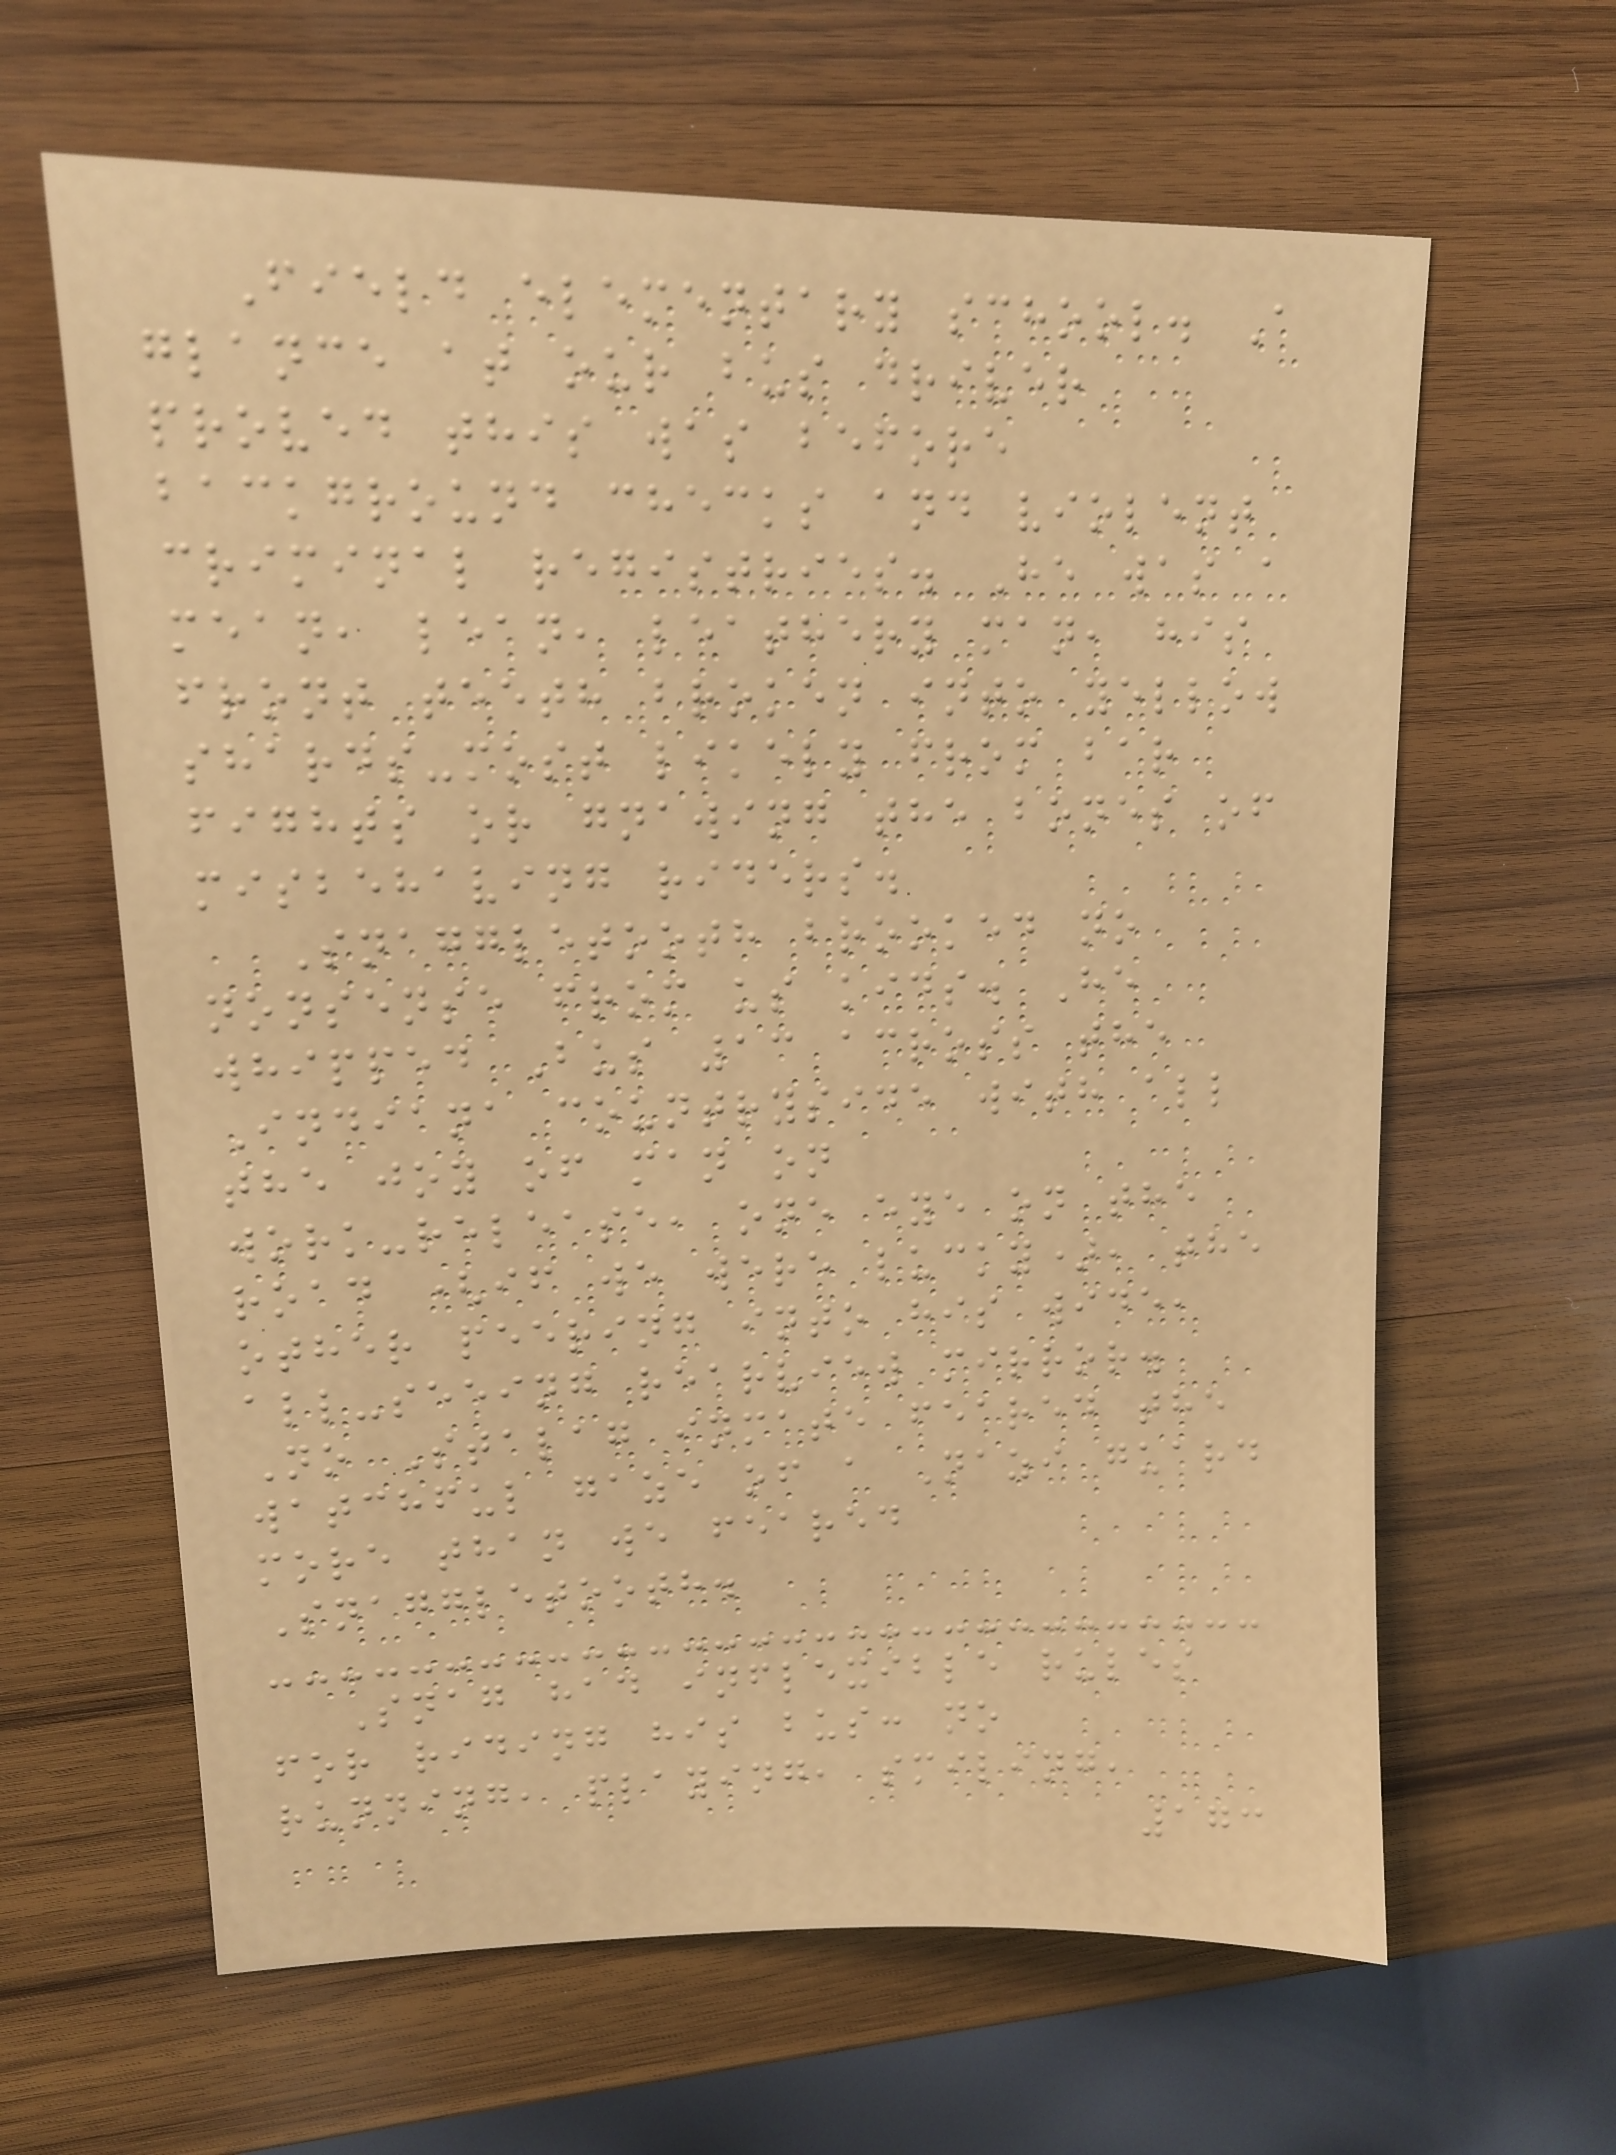Field elementary school. A
glance at our bus driver
proved this was before
background checks and violent
criminal registries. He was a
mean, lean, leathery man, his
front teeth broken into yellow
shards-most likely from bar
fights or gnawing the bones of
misbehaving riders.
Snaggletooth brooked no
nonsense from us kids. He
whipped Bus 13 across the
Indiana countryside with all
the joy of man on
work-release, one eye on the
road (if we were lucky), the
other peering into his wide,
all-seeing rearview mirror.
No Stalag inmate feared the
watchful gaze of a Nazi guard
more than we feared
Snaggletooth.
Snag had inflexible rules
for riding his bus: no
running, playing, smiling,
173
